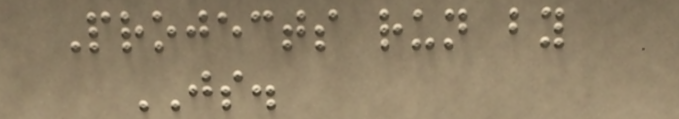Projects run by
JS.
